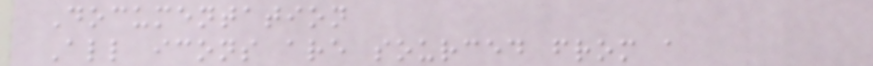Documentation
All icons are sourced from a
